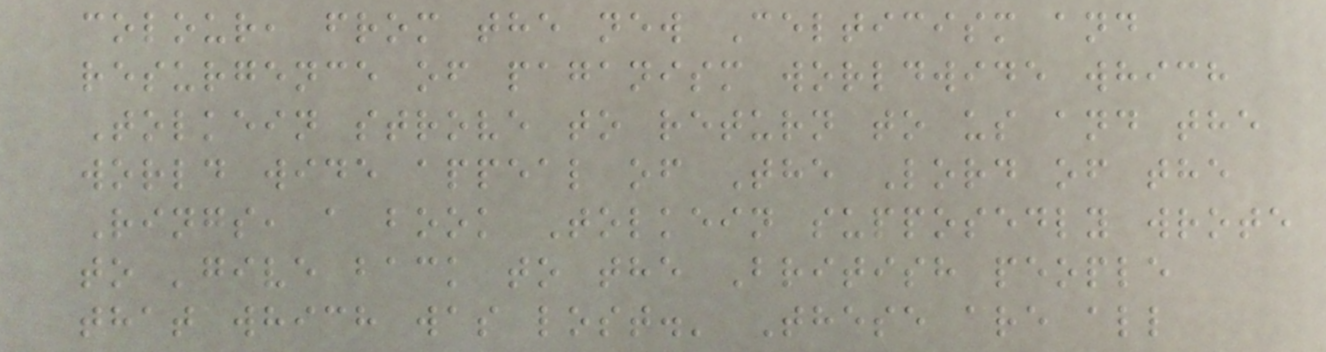colour, from the new Celticism and
resurgence of paganism worldwide which
Tolkein strove to return to us and the
world wide appeal of The Lord of the
Rings, a book Tolkein supposedly wrote
to 'give back to the British people
that which was lost.' These are all
